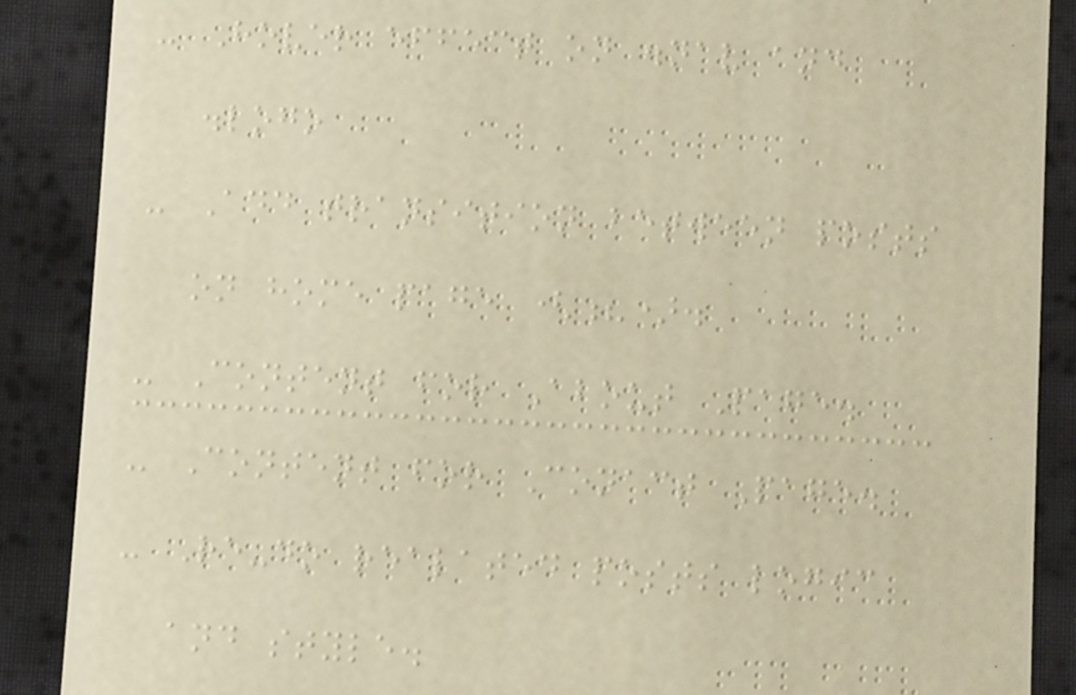- Hover effect on .nav and
.logo
- Add transition between posts
on home page (?).
- Content for About Page.
- Content for Conact Page.
- Re-do realated posts logic
and style.
